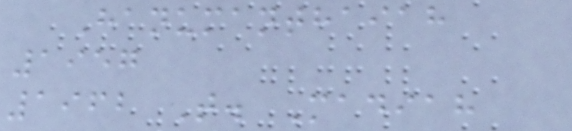Hanumanthaiah
1957
1962 T. Madiah
